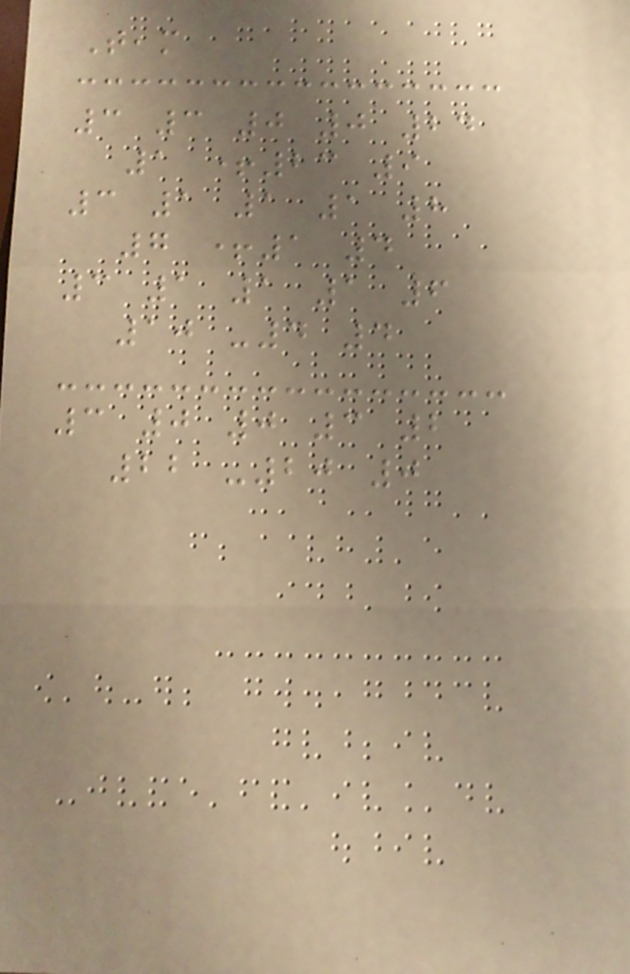Team
3 3 0 0 24
1 +23 9
3 1 1 1 8
7 +1 4
3 1 1 1 6
10 -4 4
3 0 0 3 2
22 -20 0
